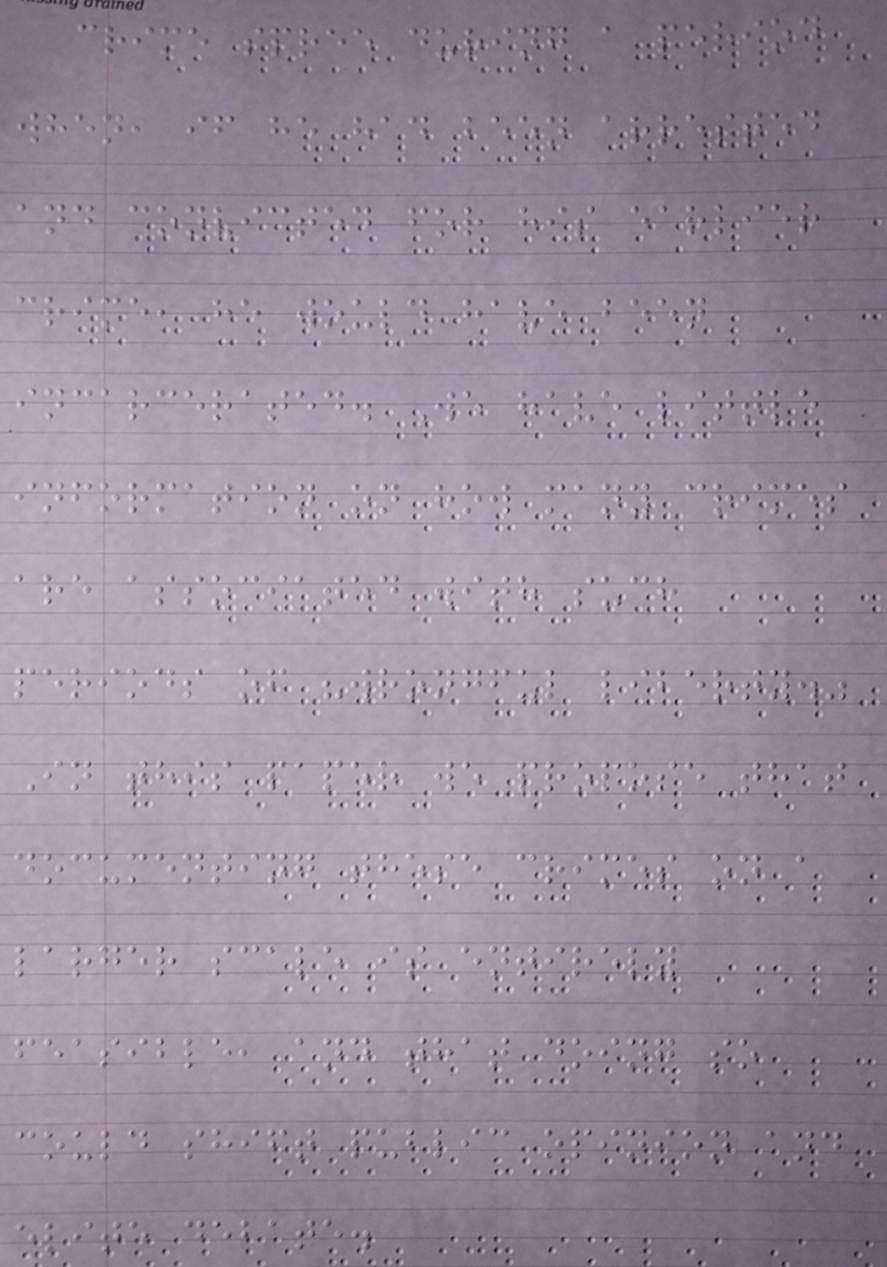crime spree during a period
when, if he had been arrested
and convicted for his earlier
crime, he would have been
incarcerated. We have little
information on how many crimes
are associated with such
periods of "wrongful liberty."
In this paper we propose that
documenting these crimes on a
larger scale is entirely
feasible, and that doing so
could shift public opinion and
elite debate.
